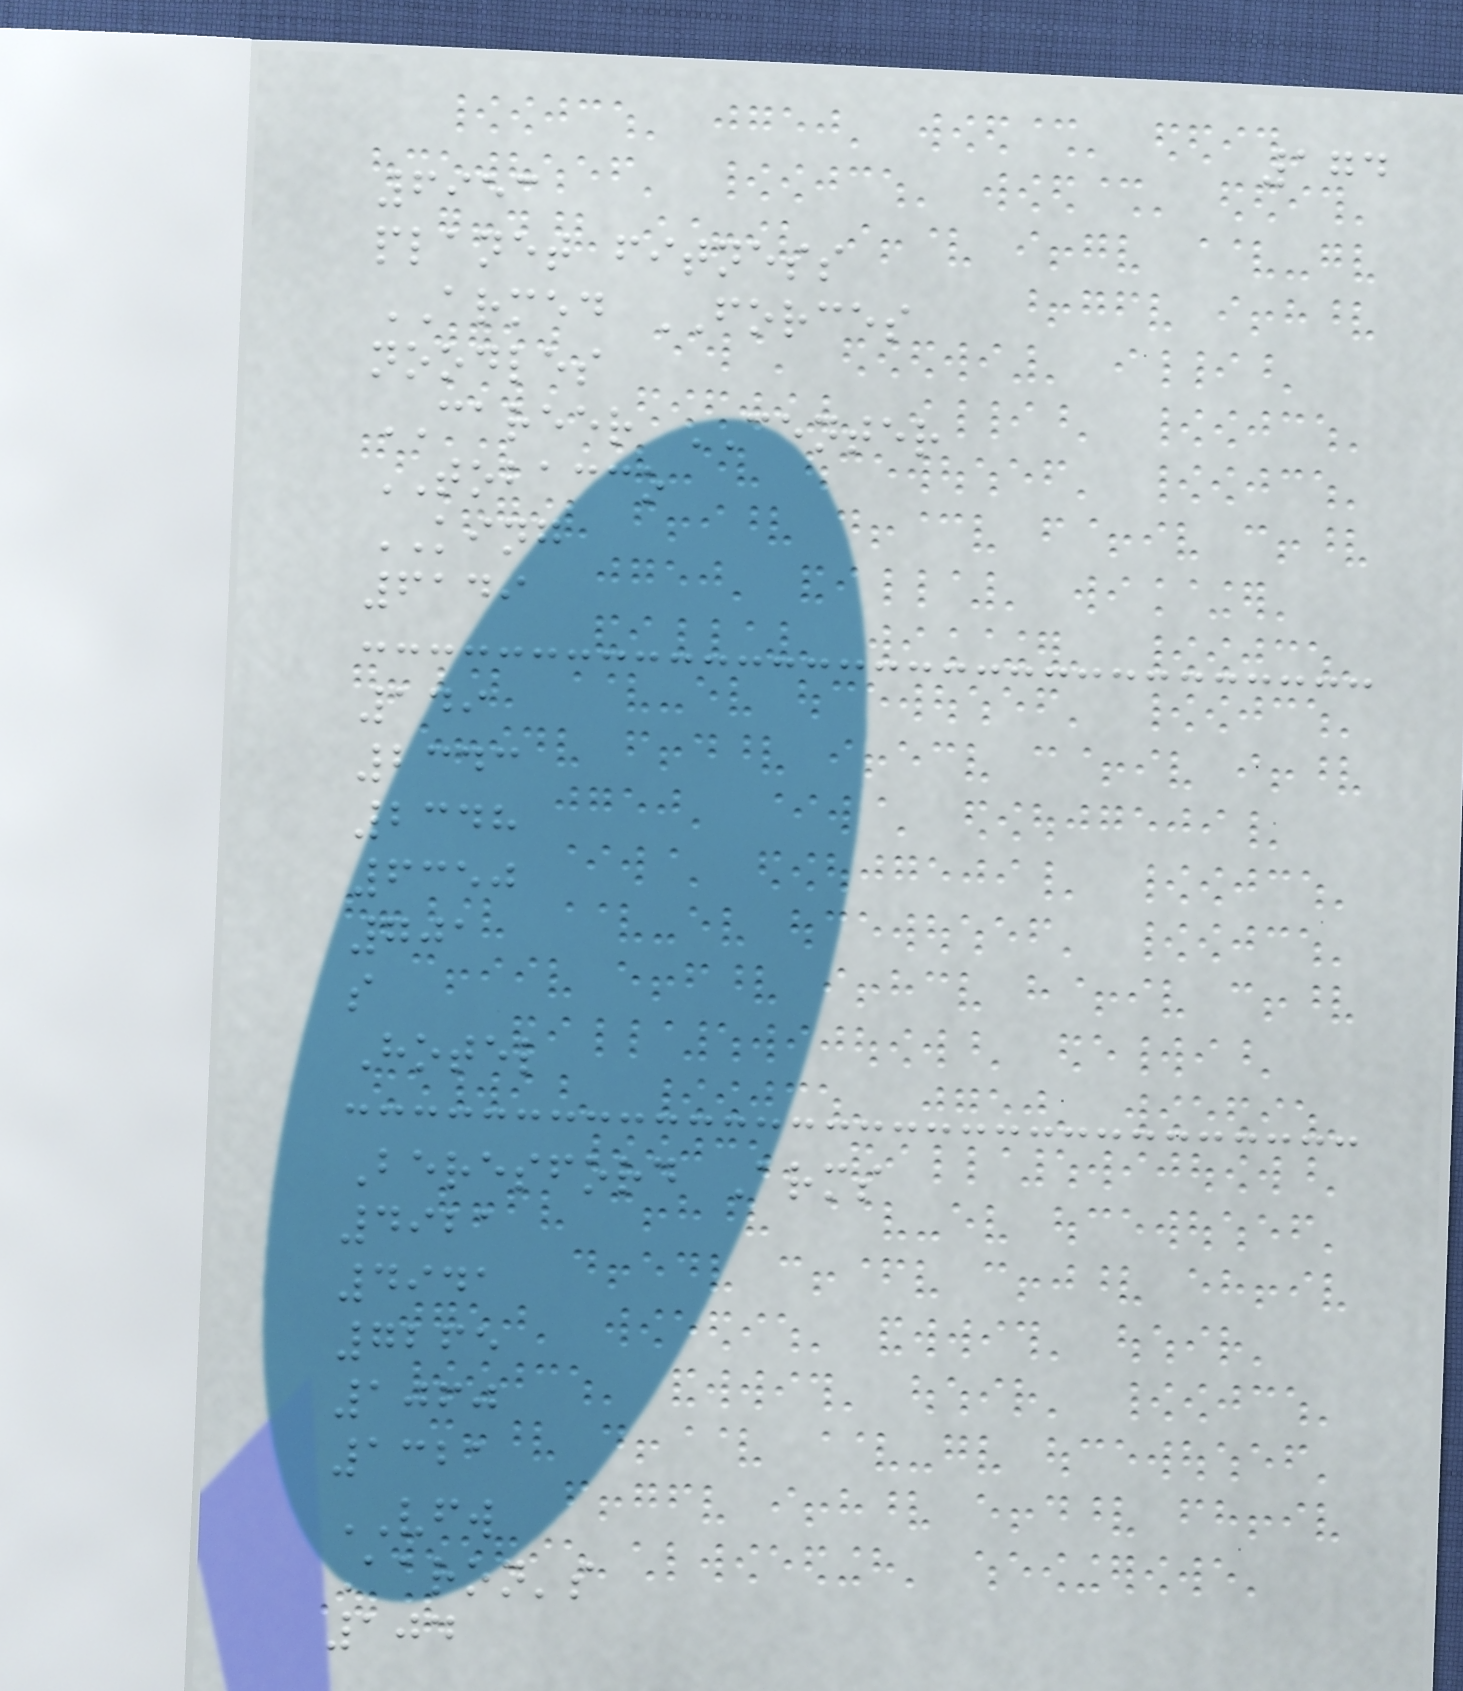174
6953
planet fitness
ARMED FORCES
noodles
CAREER CENTER
TOBACCO
KING
6149
149
2343
2348
6350
701
s
Hotel
Beresford Arms
4921
4941
7265
1060
1321
VFW
Aaron's
104
